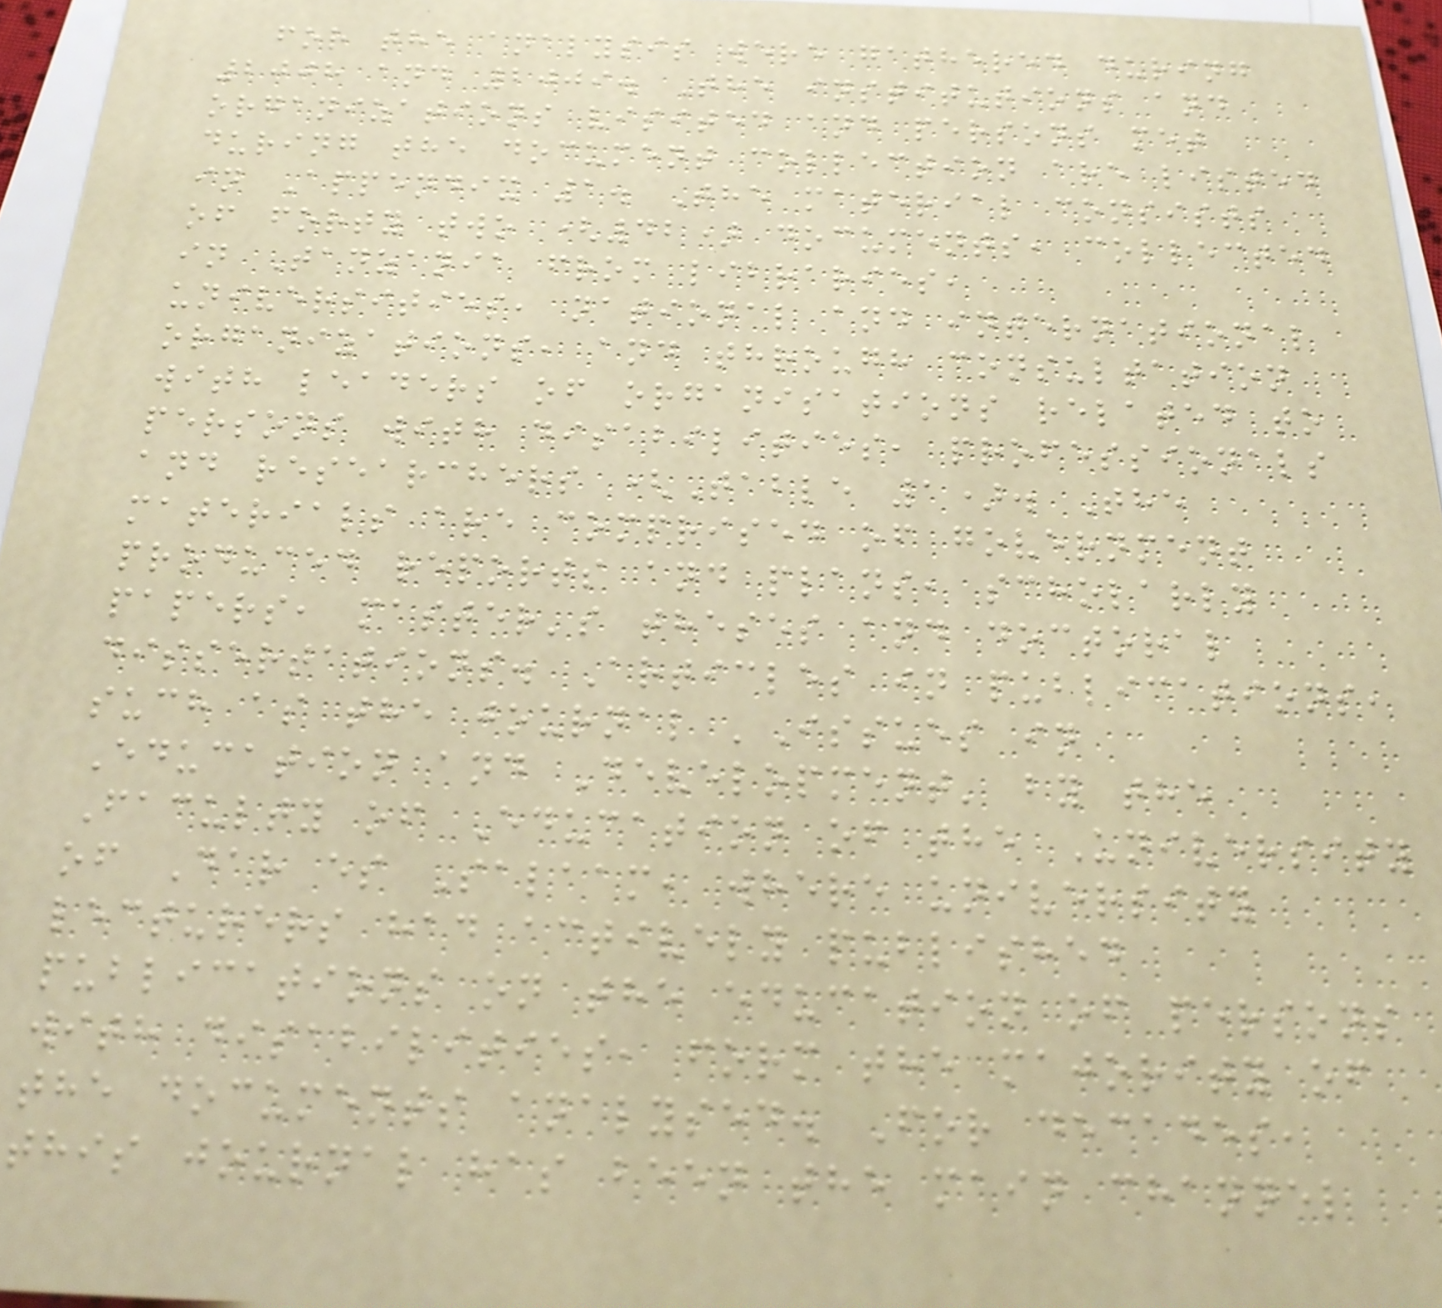for the analysis were gathered during
2008 and 2009. The institutions and
organizations visited and persons met
during the document collection are listed
in Appendix 1. The material consists
of forty two (42) documents, collected
in Tanzania from libraries,
universities, national and international
organizations, and through consultation
with leaders of organisations related to
persons with disabilities, professionals
and researchers (Table 1). The
materials are comprised of government
produced reports and plans, scholarly
papers, master's theses and doctoral
dissertations. Articles in publications,
such as the journal 'Issues in
Education and Development' by the
Faculty of Education of the University
of Dar es Salaam, where university
lecturers had actively published
publications on the education of persons
with disabilities, form the majority of
the documents analysed. For decades,
this journal has been the main channel
